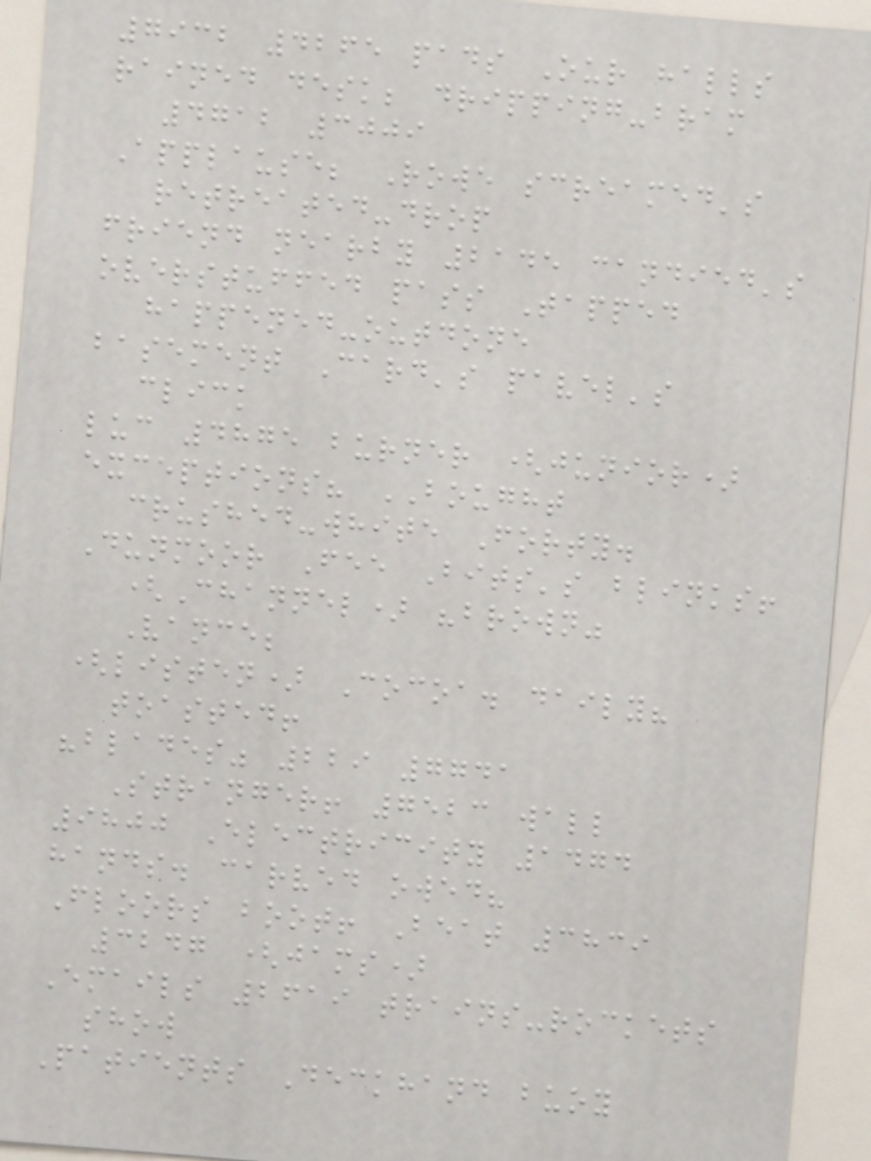7932 4265 pads Our halls
rained desk; dripping-bram
4712 3009
Applause; Rowe screamed's
retreated-drop
friend nearby 2145 candied's
overstuffed pass Tapped
happened-outdone
basement Card's pavel's
click
luc 4875 burner (junior)
exceptions? BOUGHT
crushed-white Forty.
Dunmoor Fee Bits's blinks!
(Channel) "brown"
Vance;
(listen) Cocoa. daily?
toasted!
"blades" 229 7741
Stranger! 7523 wall
9800 Electricity 1474
hands. carved owed?
Floors boot! Beat 3839
3247 (jams)
Emails 2619 trains-rockets
show
Patients Deckhand buoy
